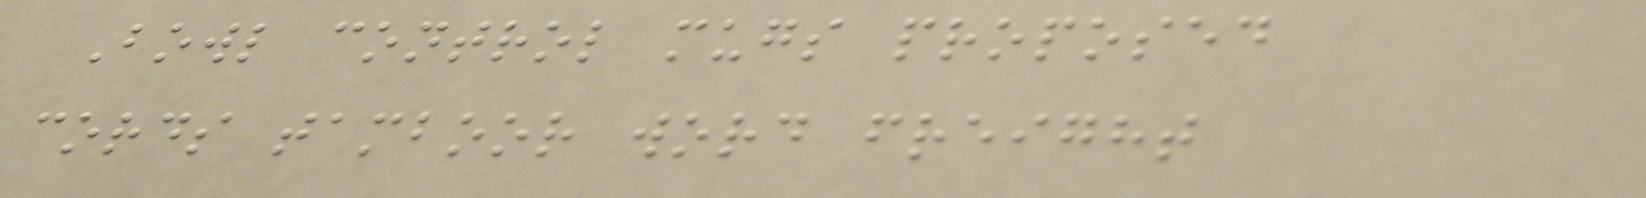Bowl control mugs proposed
cords tamboor word freight
